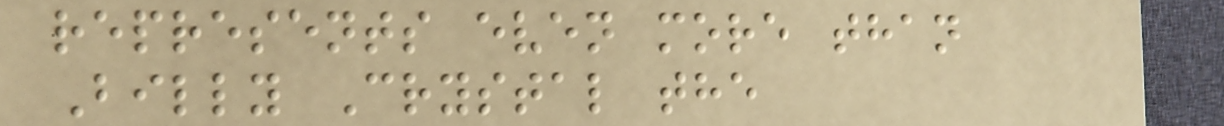represents even more than
Billy Crystal the
